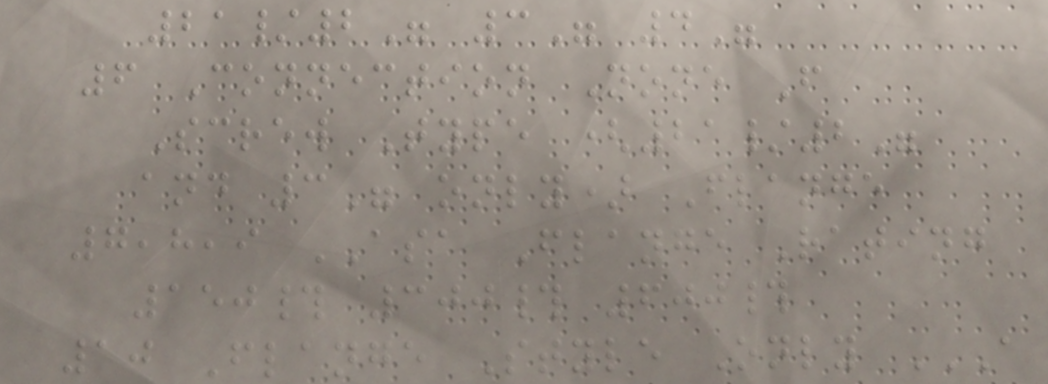21/2" 3" 4"
6 Connection None F
Screw Type (21/2"
and 3" only) Flange
7,8,9 ASA Flange Rating
150# 300# 600#
10 Flange Style Only A
